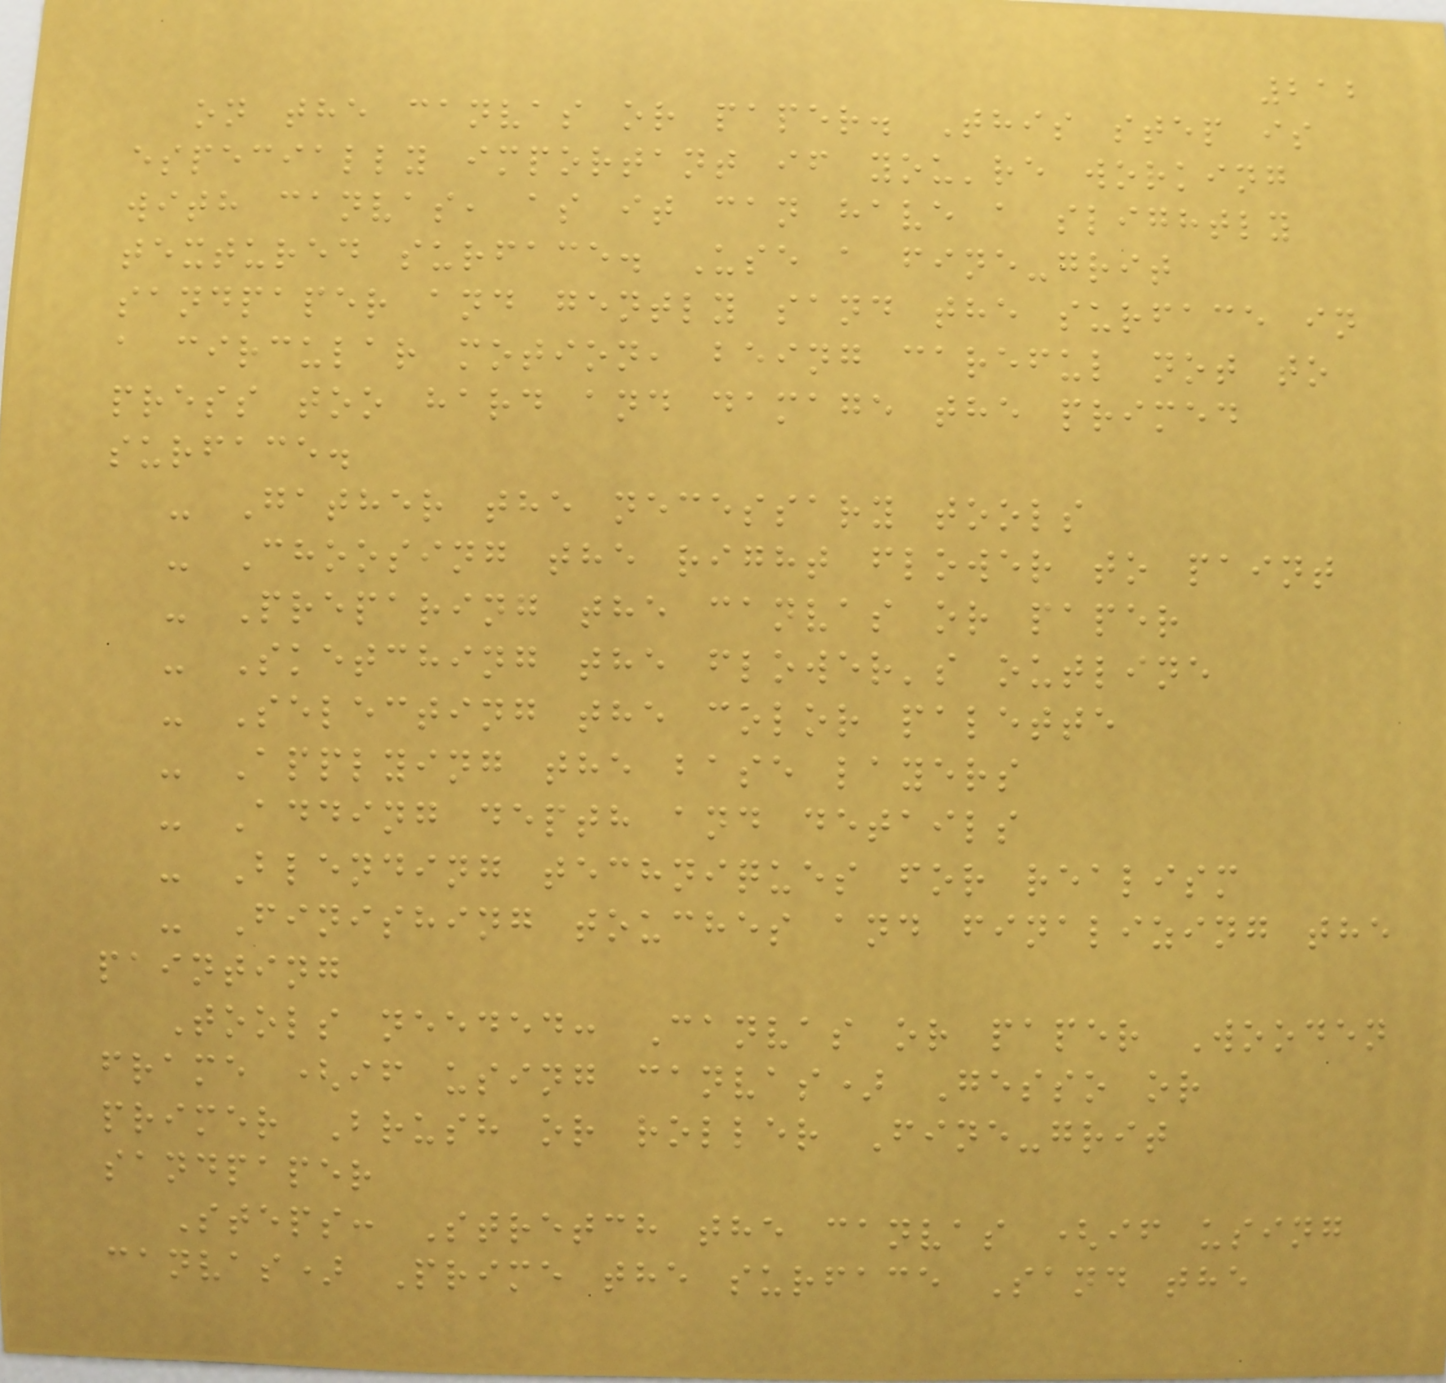212
on the canvas or paper. This step is
especially important if you're working
with canvas, as it can have a slightly
textured surface. Use a fine-grit
sandpaper and gently sand the surface in
a circular motion, being careful not to
press too hard and damage the primed
surface.
- Gather the necessary tools
- Choosing the right flower to paint
- Preparing the canvas or paper
- Sketching the flower's outline
- Selecting the color palette
- Applying the base layers
- Adding depth and details
- Blending techniques for realism
- Finishing touches and finalizing the
painting
Tools needed: Canvas or paper Wooden
frame (if using canvas) Gesso or
primer Brush or roller Fine-grit
sandpaper
Steps: Stretch the canvas (if using
canvas) Prime the surface Sand the
